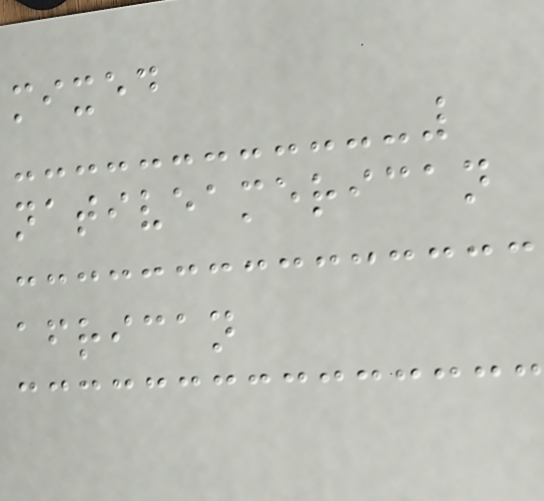mixed
nativeamerican
african
